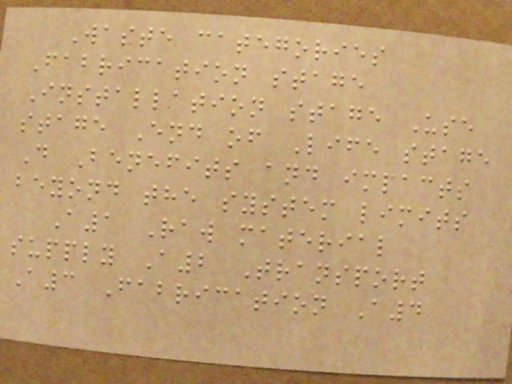Waste categories
Fabrication stage
Installation stage Use
stage End of Life stage
D Benefits and impacts
beyond the system limits
A1 Raw material
supply A2 Transport
A3 Fabrication A4
